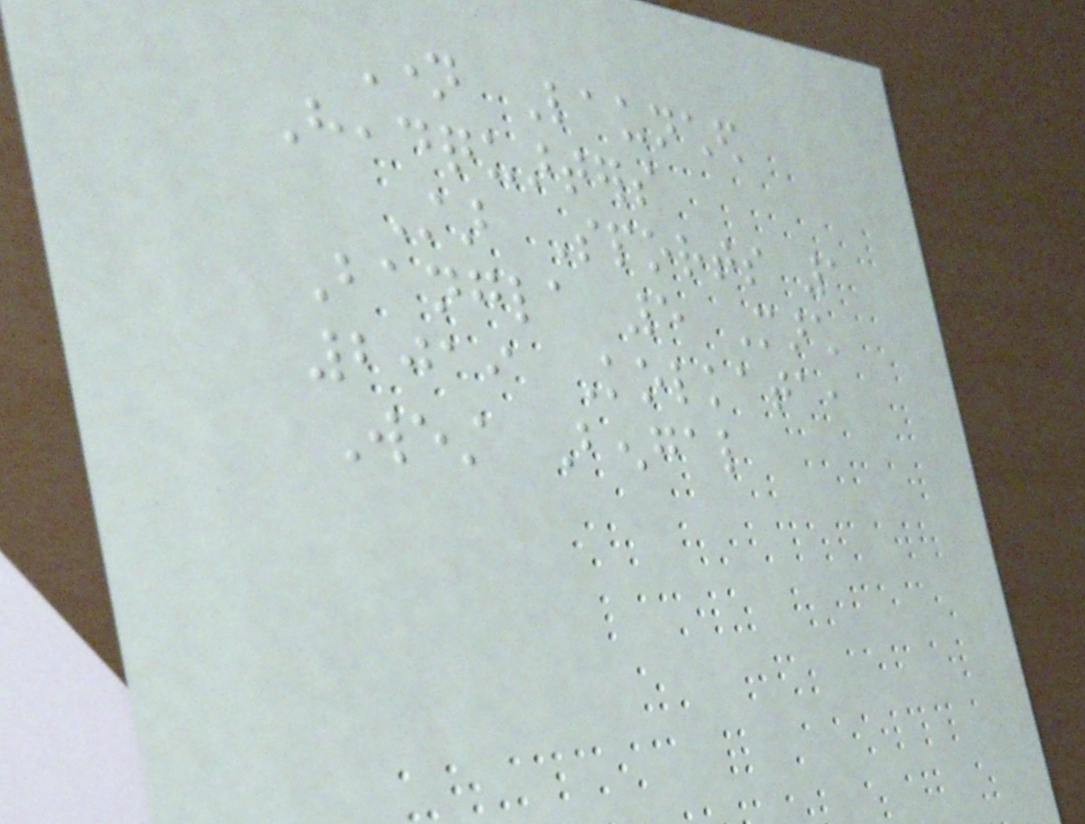Name Launched
Headquarters
Star Sports 1
Bangla 5 March
2019 Kolkata,
West Bengal
